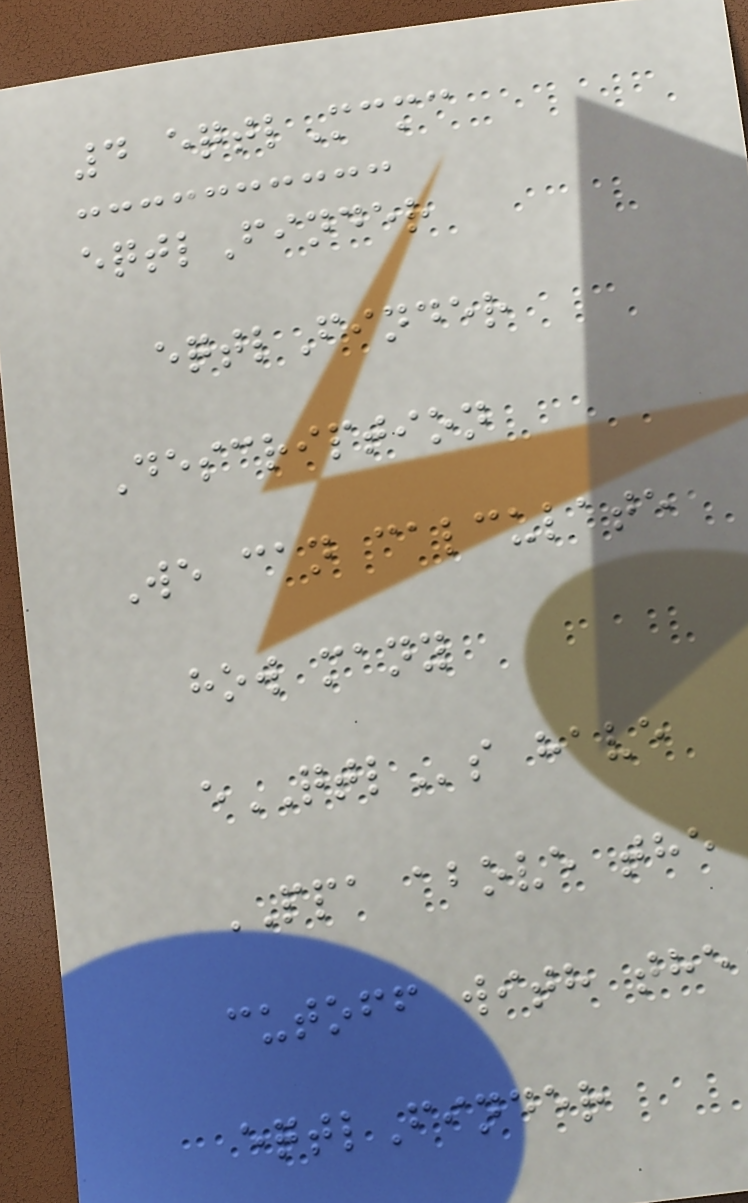4 eqtlMcmc
eqtlFinder
eqtlFinder
Description
We can calculate
how many
eQTLs have
PPA above the
cutoff with the
eqtlFinder
